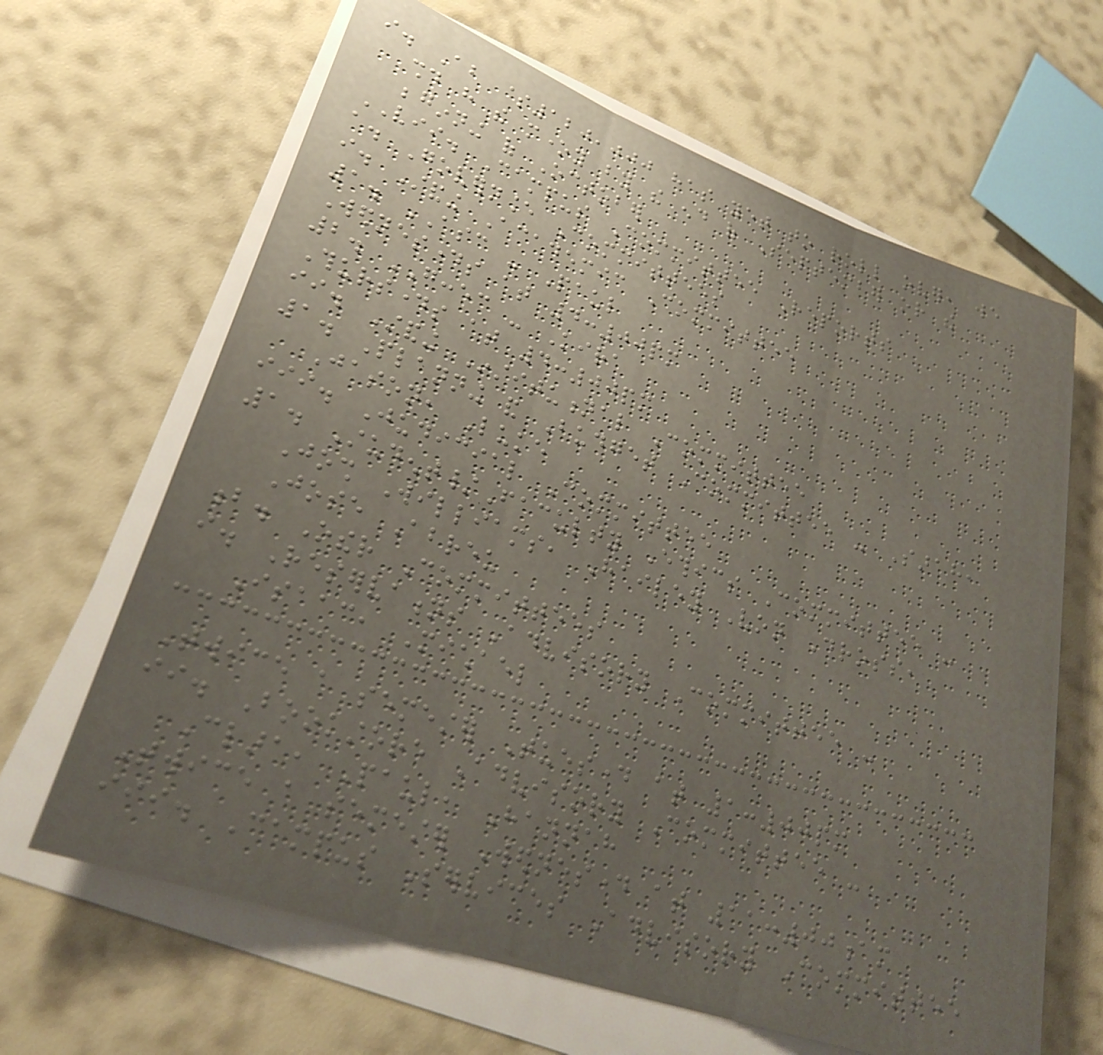i. About $120,000 has yet to roll over, we
should have the money by the end of September or the
beginning of October
VII. Campus Committee Reports
a. Governance Committees
i. Standing Academic Committee
1. ASC - Paul
Wednesdays at 4:00pm
2. GCCEC - Kira
Thursdays at 4:00pm
ii. Standing Institutional Committee
1. Planning and Budget Committee - Sarah,
Jason, Luke
iii. Judicial Committee
1. Student/Faculty Ethics Committee -
Josh Williams, Hailey Von Dross,
Jose Abreu
b. Other Committees
i. Reservations Advisory Committee -
Isaac, Michael
Twice a semester Tuesday at 1:00pm
ii. Bookstore Advisory Committee -
Clara, Paul, Hannah
Twice a semester Wednesday at 11:00am
iii. Campus Services Advisory Committee
